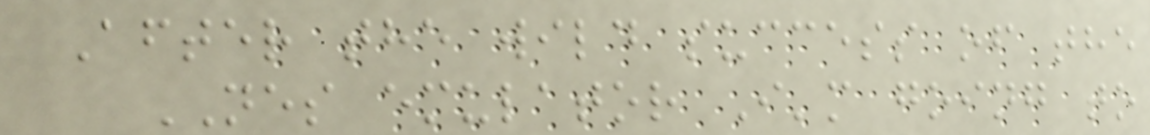After the wild success of the
NES emulator I'm going to
